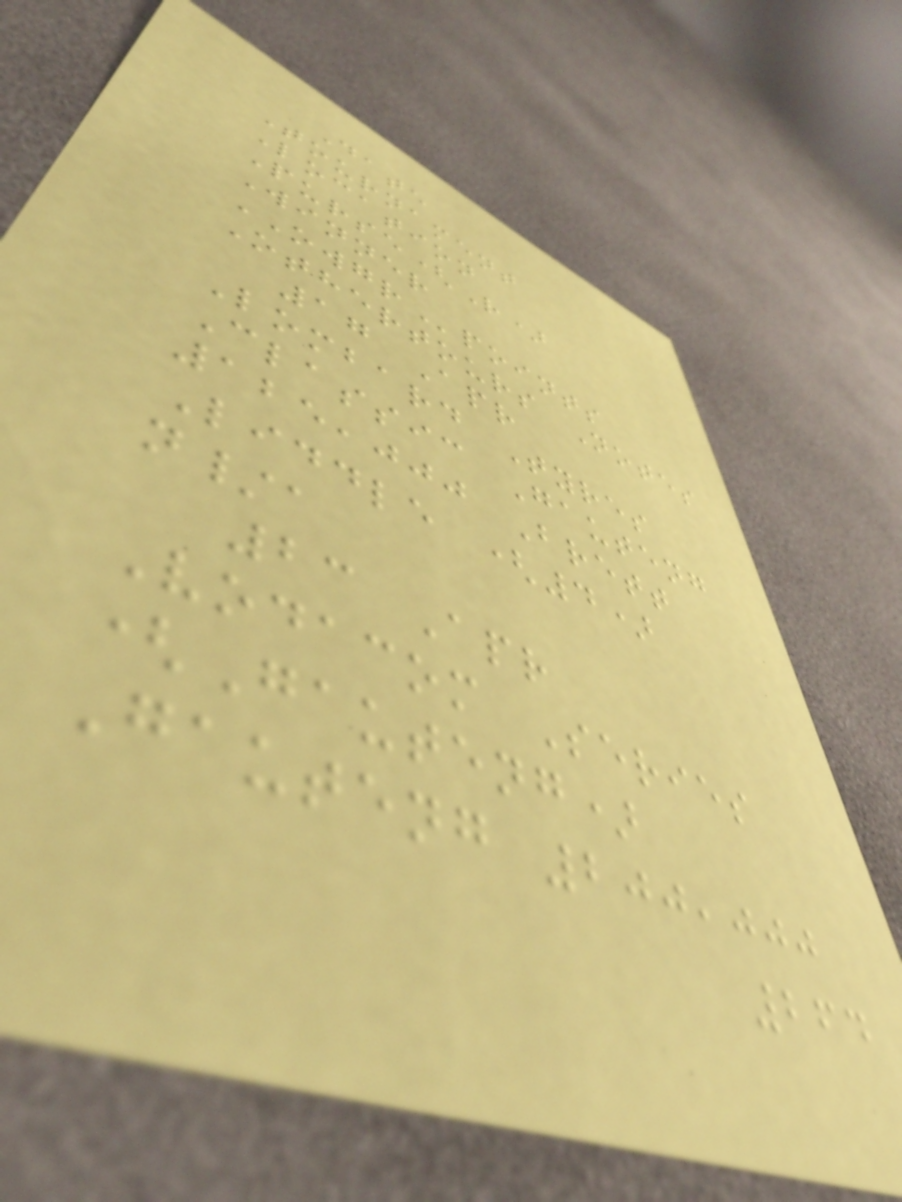Date
Tournament
Location
Purse(R)
Winner
OWGRpoints
Othertours Notes
17 Apr
Lombard Tyres
Classic Gauteng
125,000 Brett
Liddle (4)
n/a
23 Apr
Vodacom Series
(Gauteng)
Gauteng 200,000
264
